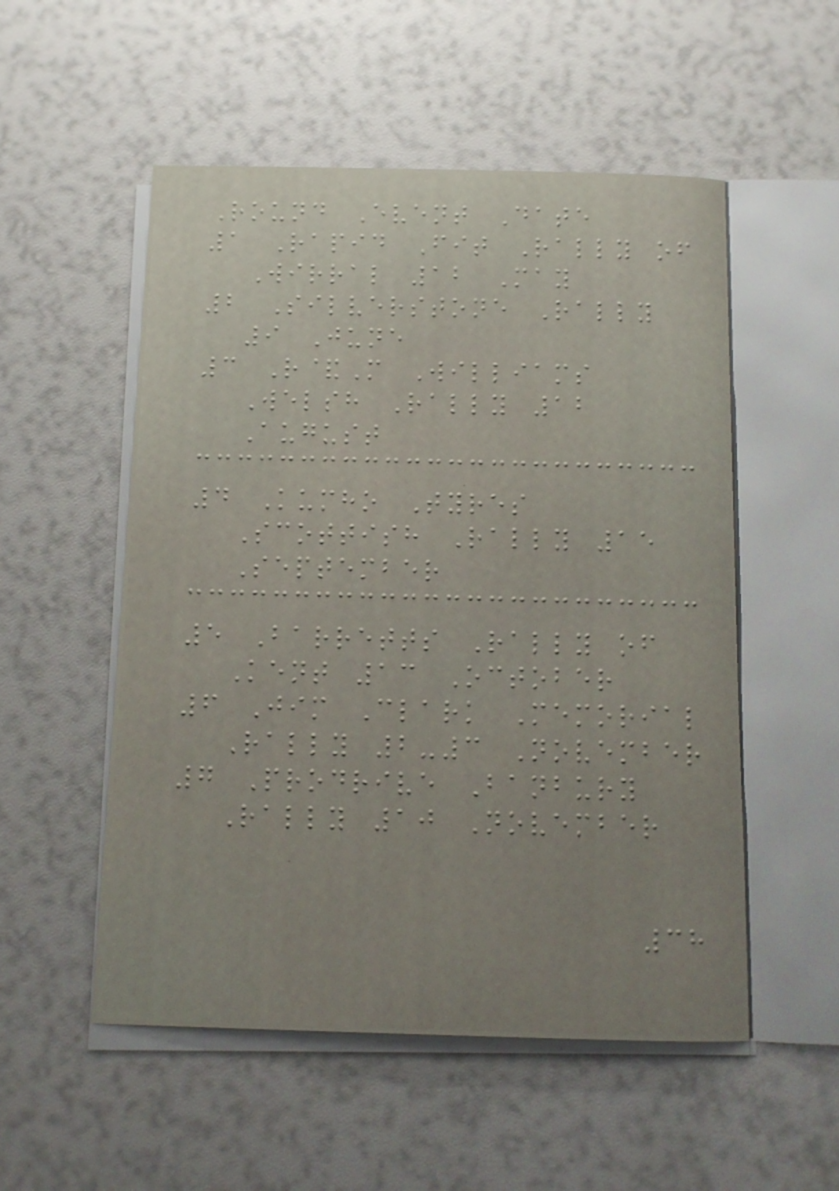Round Event Date
1 Rapid Fit Rally of
Wirral 12 May
2 Silverstone Rally
9 June
3 R&M Williams
Welsh Rally 12
August
4 Kumho Tyres
Scottish Rally 15
September
5 Barretts Rally of
Kent 13 October
6 Jim Clark Memorial
Rally 2-3 November
7 Prodrive Banbury
Rally 10 November
38
